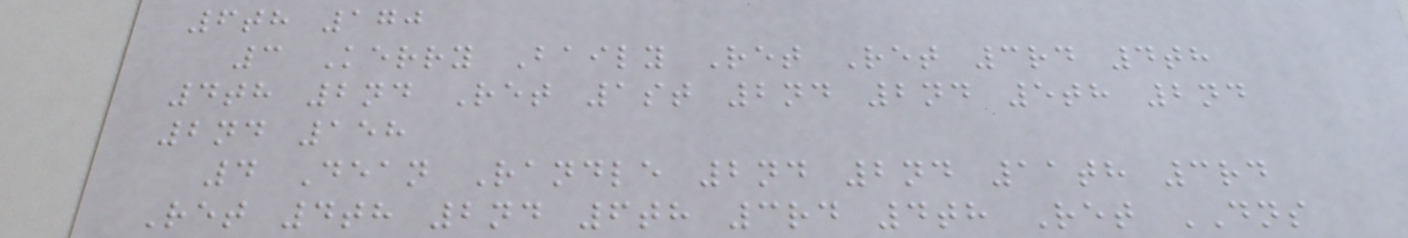6th 170
3 Kerry Baily Ret Ret 3rd 4th
4th 2nd Ret 1st 2nd 2nd 5th 2nd
2nd 158
4 Dean Randle 2nd 2nd 11th 3rd
Ret 4th 2nd 6th 3rd 4th Ret DNS
